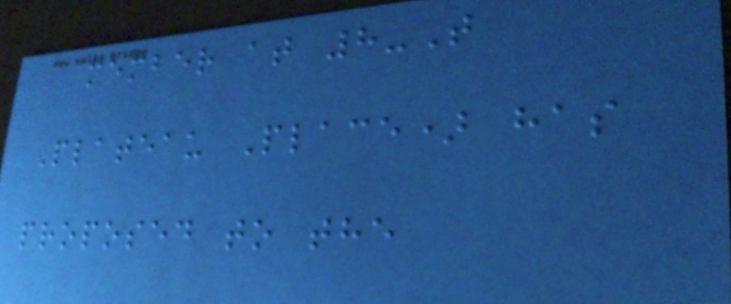member at 8-T
Plateau Place) has
proposed to the
